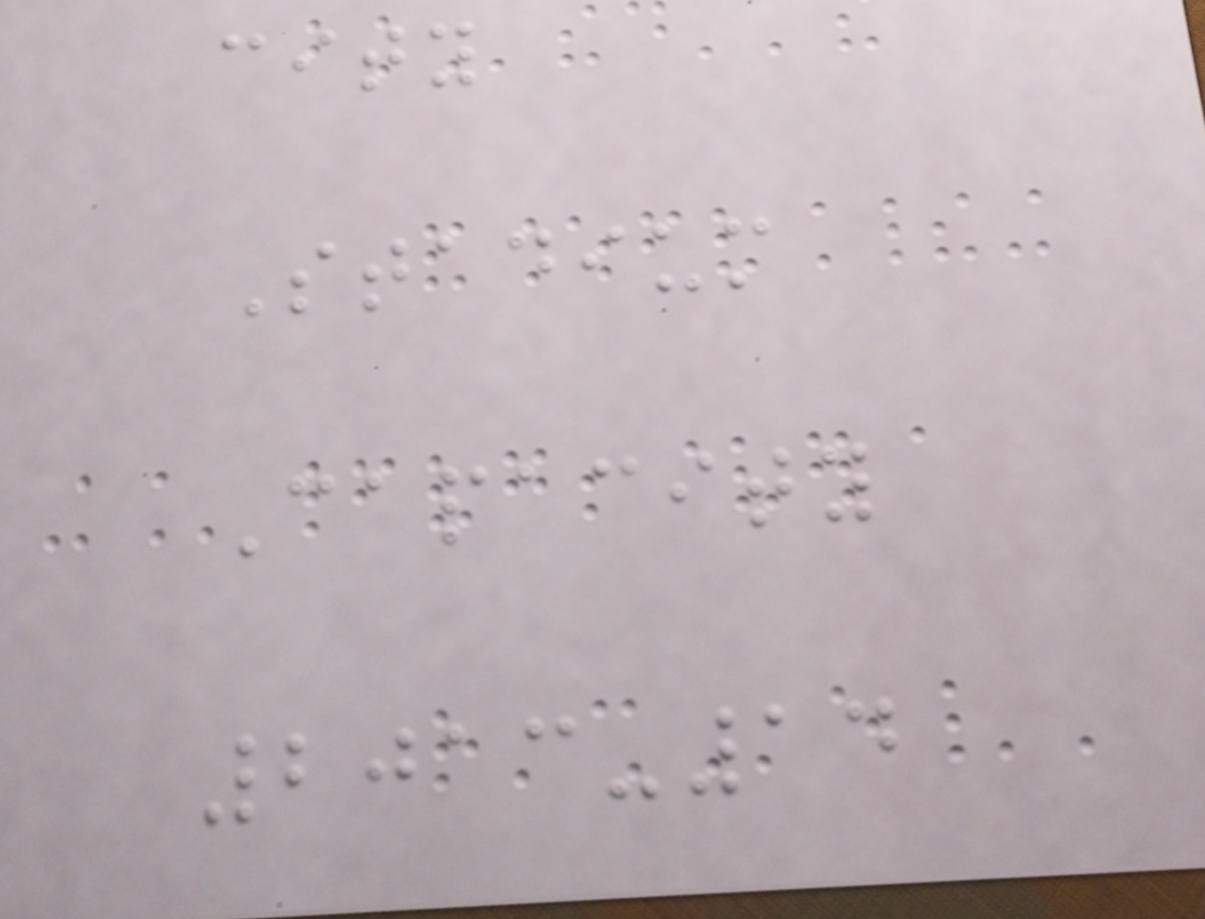city
Stadium
Capacity
2013-14
